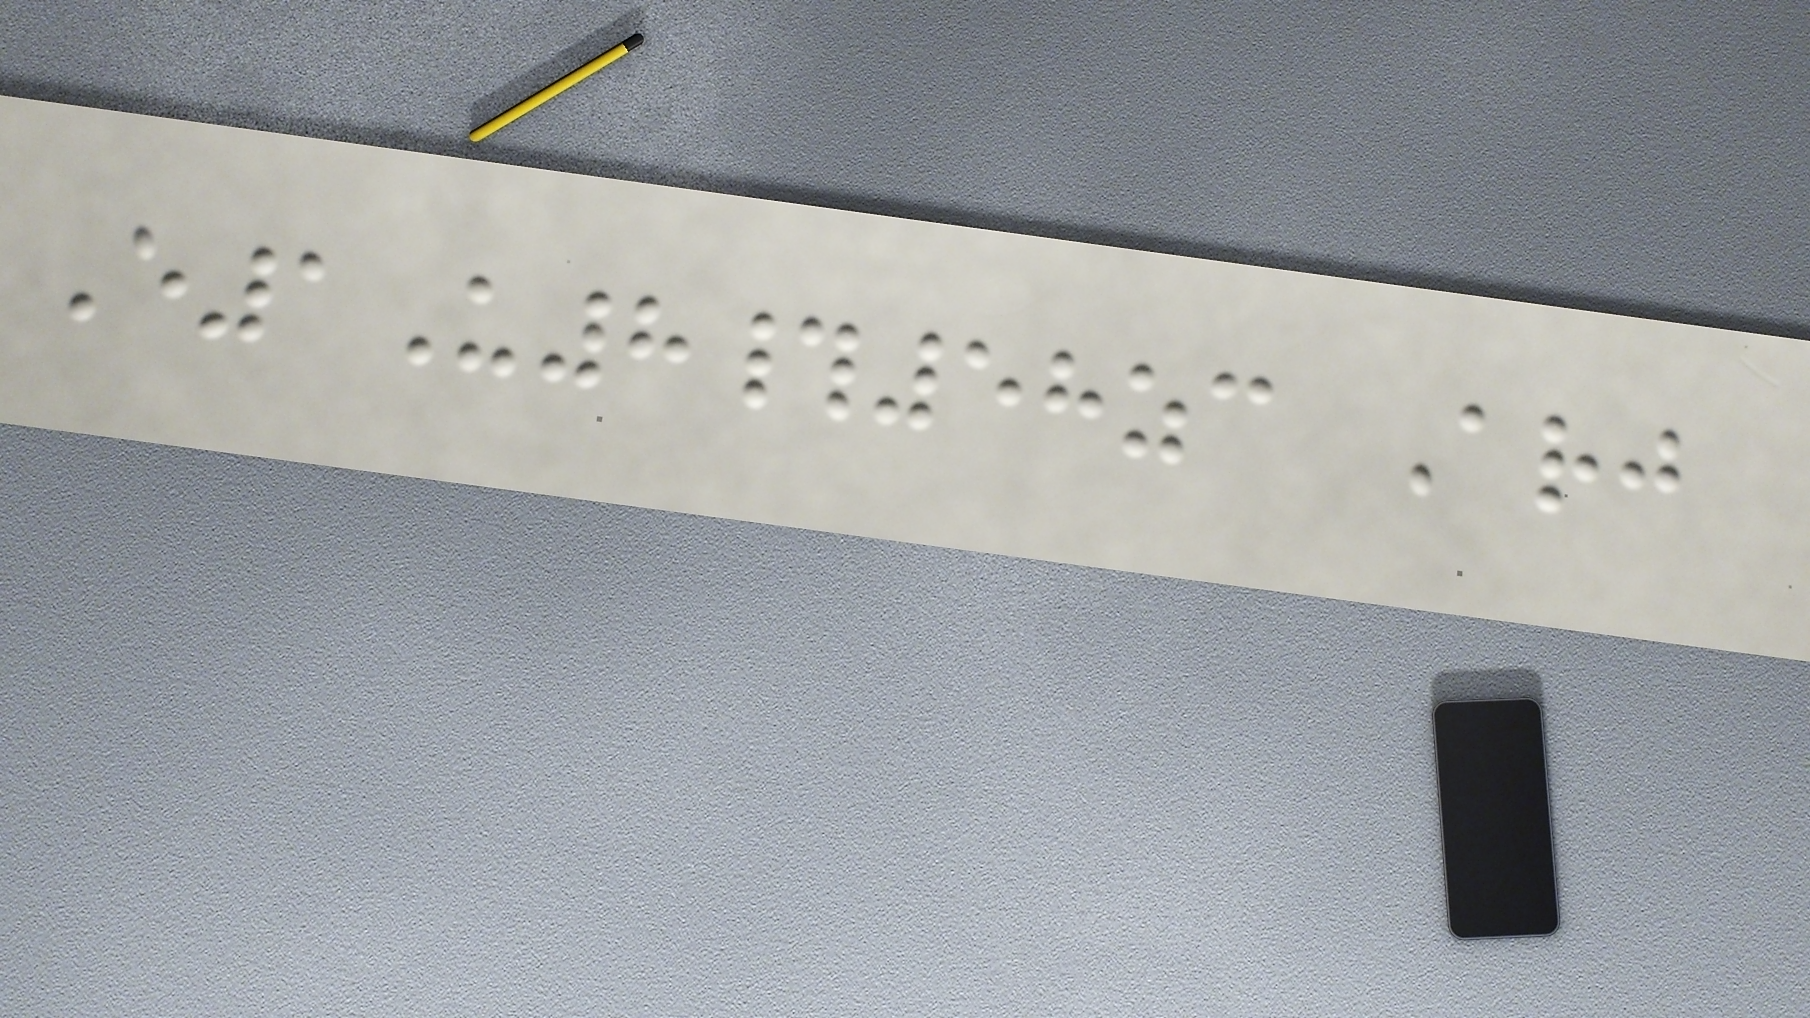E1U8#58zc Arj
